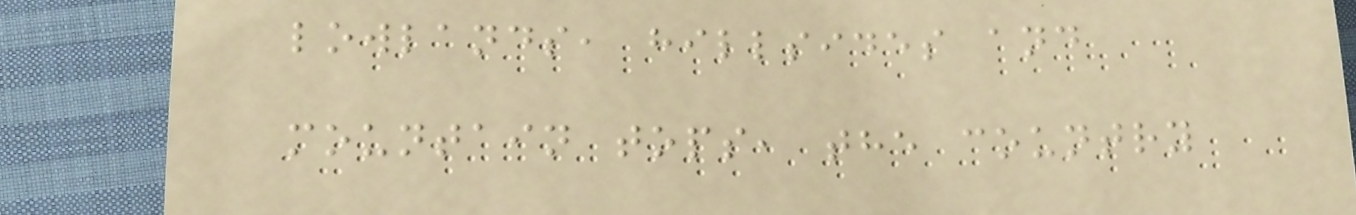lowlands, hillsides and
mountain tops, the country
